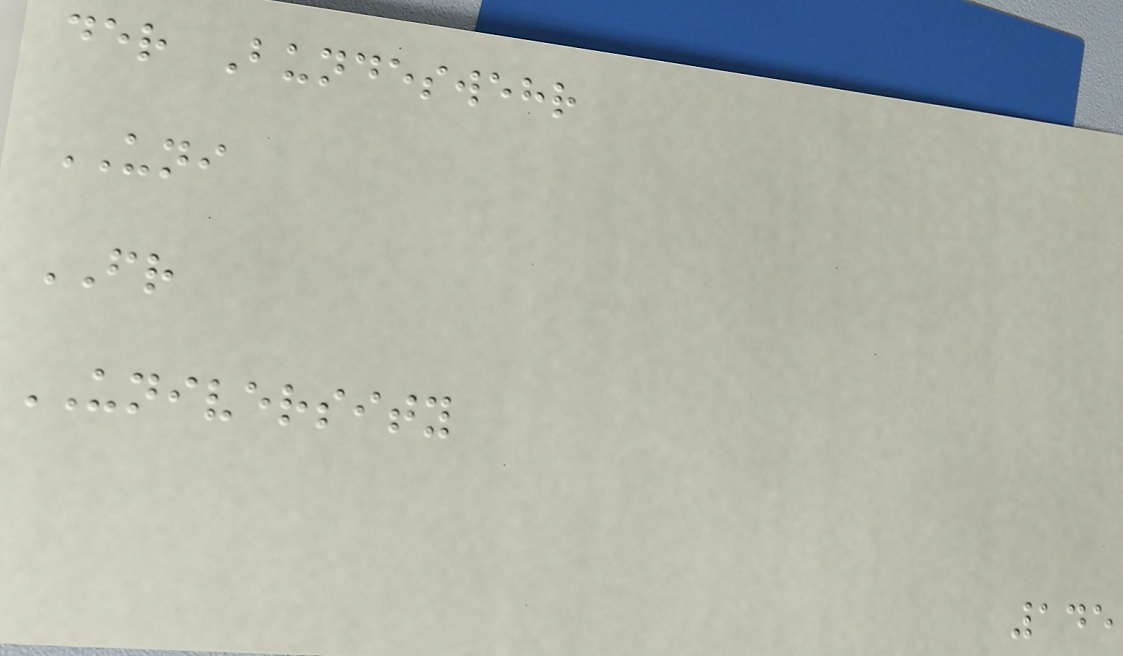der Bundeswehr
UNI
FR
UNIVERSITY
145
